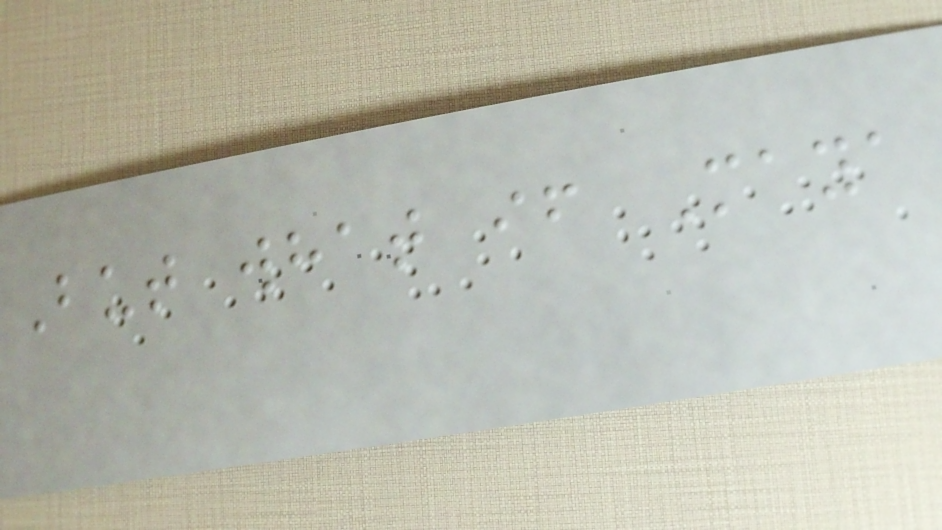But what if Maya
